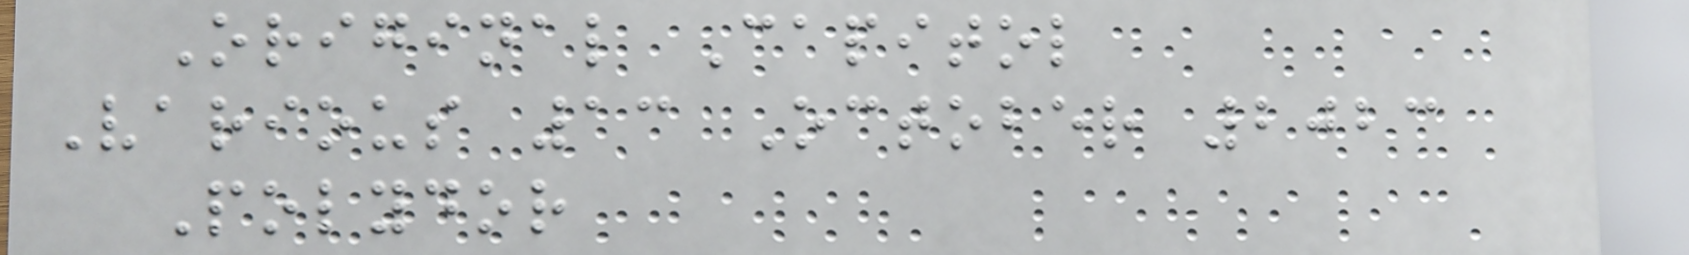Original Capitol
Various 13 October 2023
Polydor
